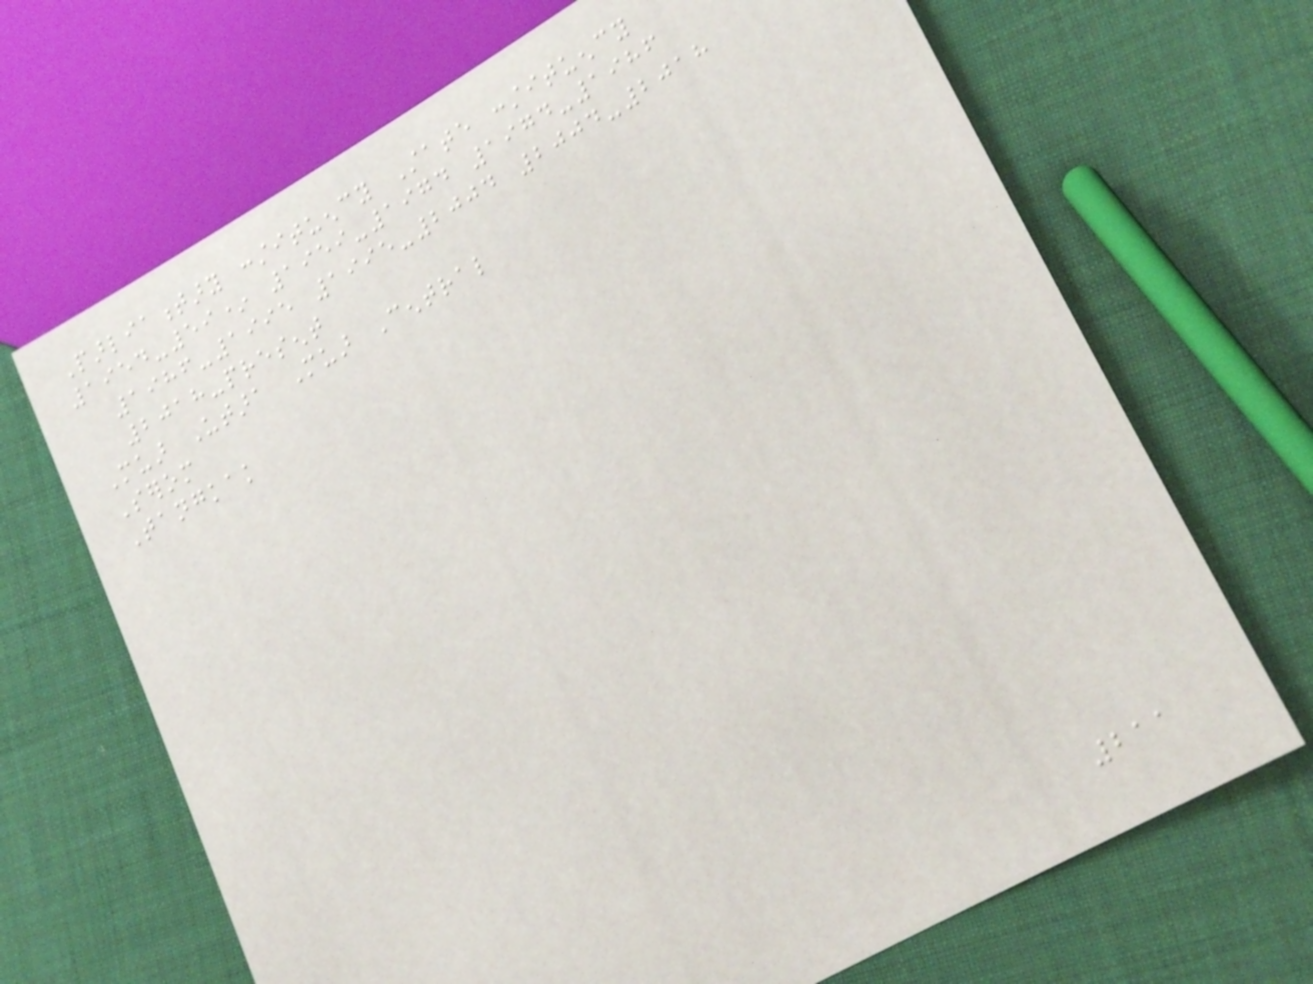Parliamentary constituency State constituency
1954-59* 1959-1974 1974-1986
1986-1995 1995-2004 2004-2018
2018-present
Muar Utara Muar Central
Serom
Tangkak
211
